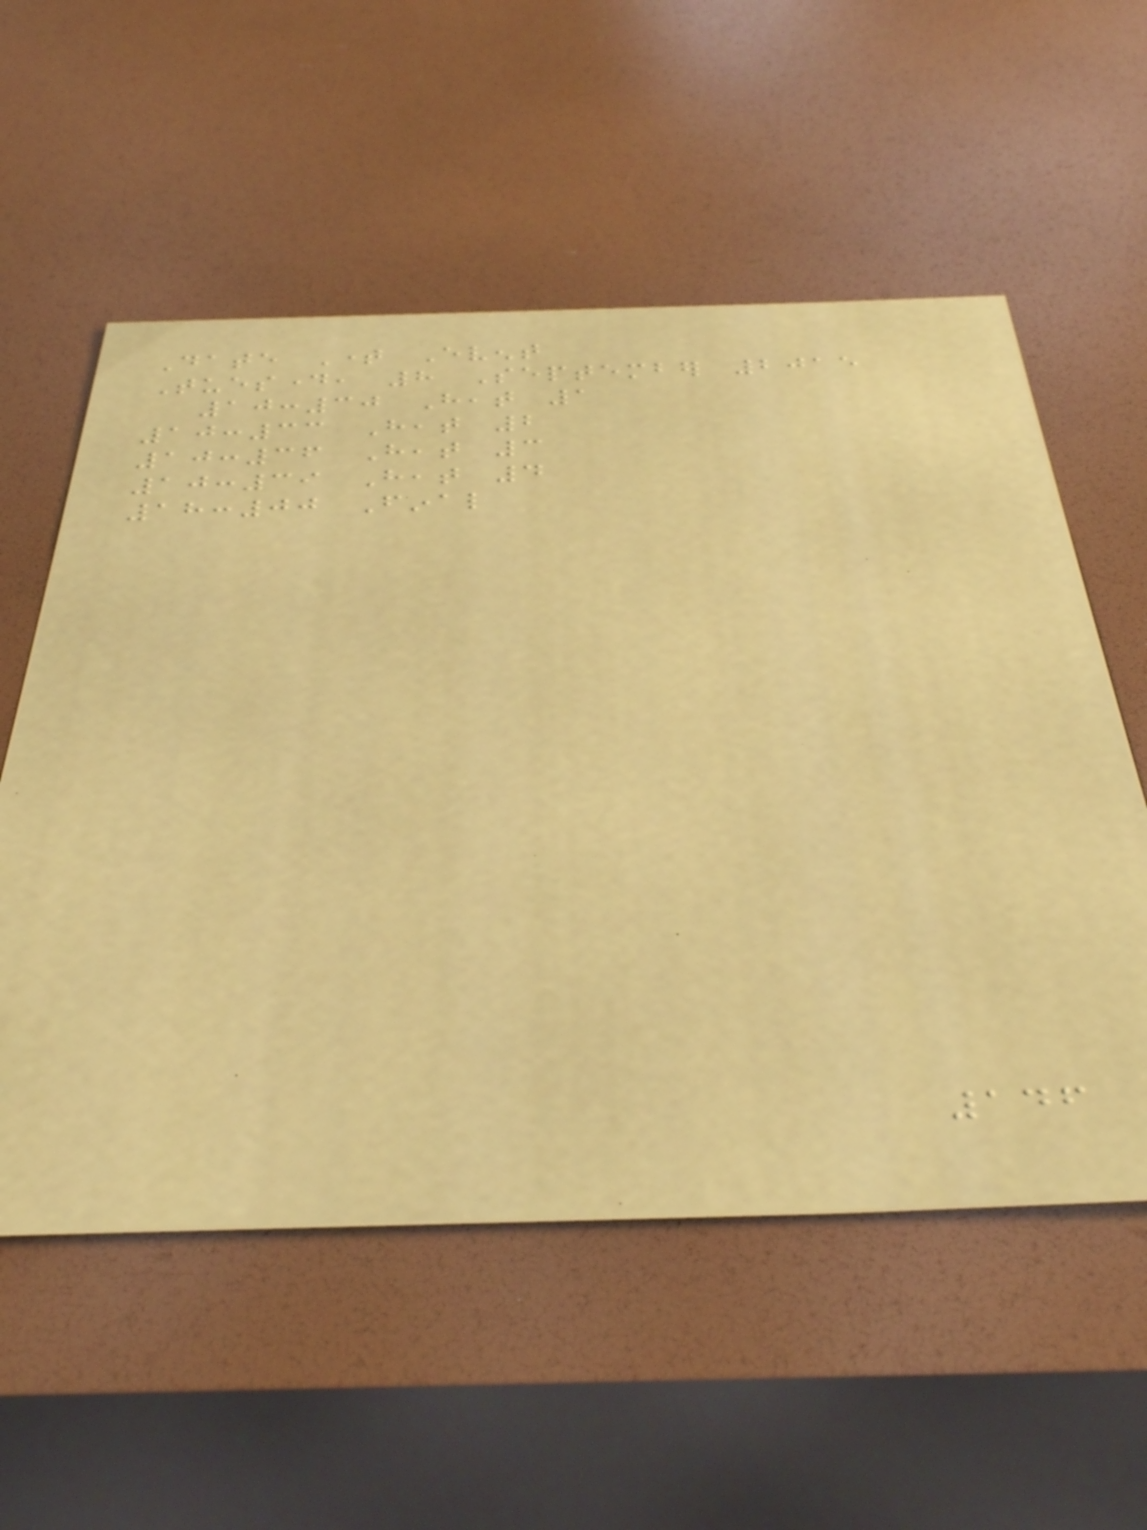Date Time Event
Tuesday, 8 September 2015
10:30 Heat 1
10:33 Heat 2
10:36 Heat 3
10:39 Heat 4
18:00 Final
146
